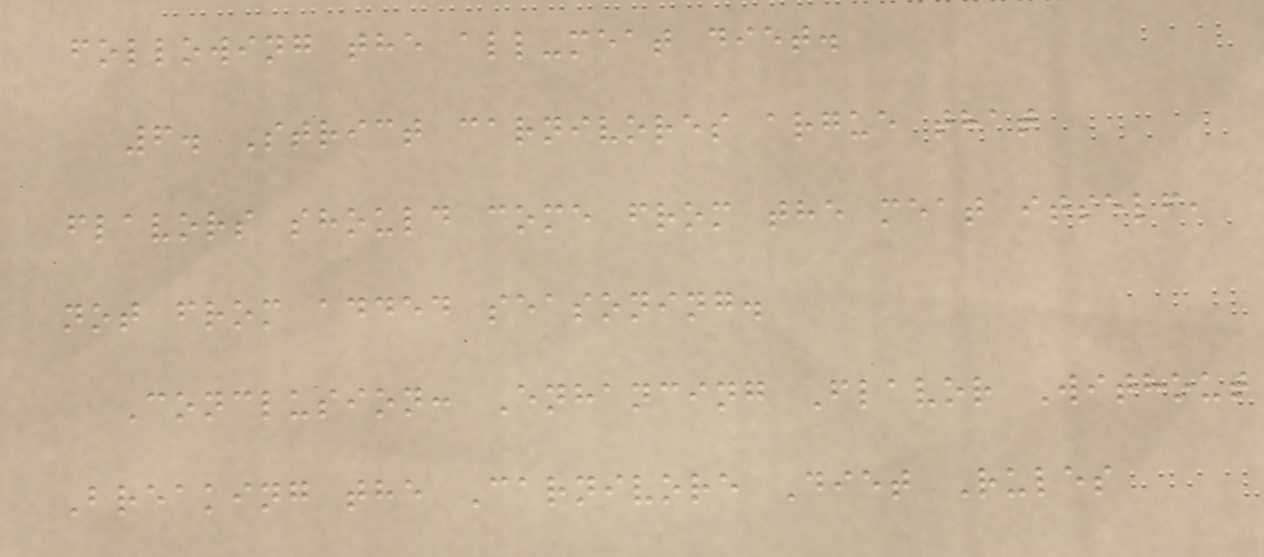following the all-meat diet.
6. Strict carnivores argue that
flavors should come from the meat itself,
not from added seasoning.
Conclusion: Enhancing Flavor Without
Breaking the Carnivore Diet Rules
